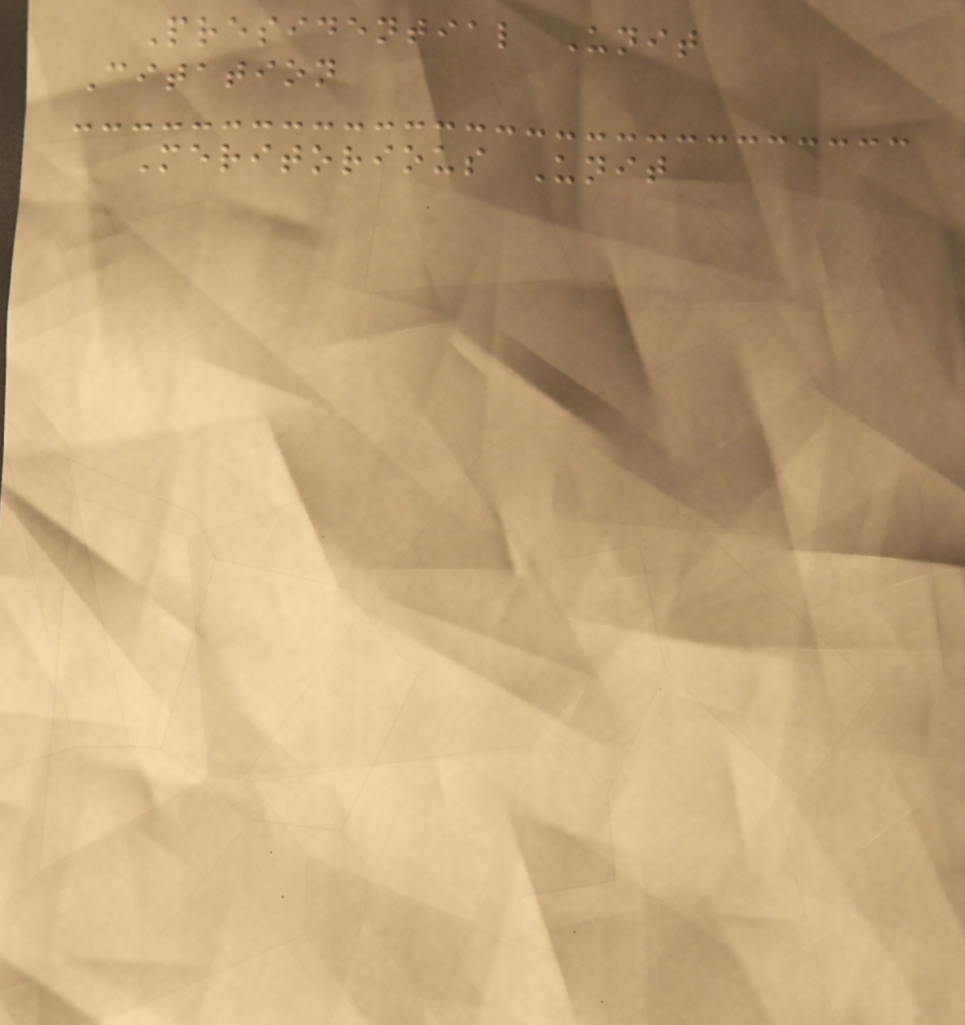Presidential Unit
Citation
Meritorious Unit
